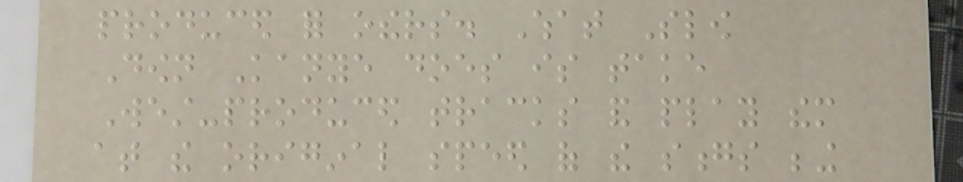produced for others. What Slow
Down Kanye does is take
West-produced tracks and play them
at the original speed of the songs being
